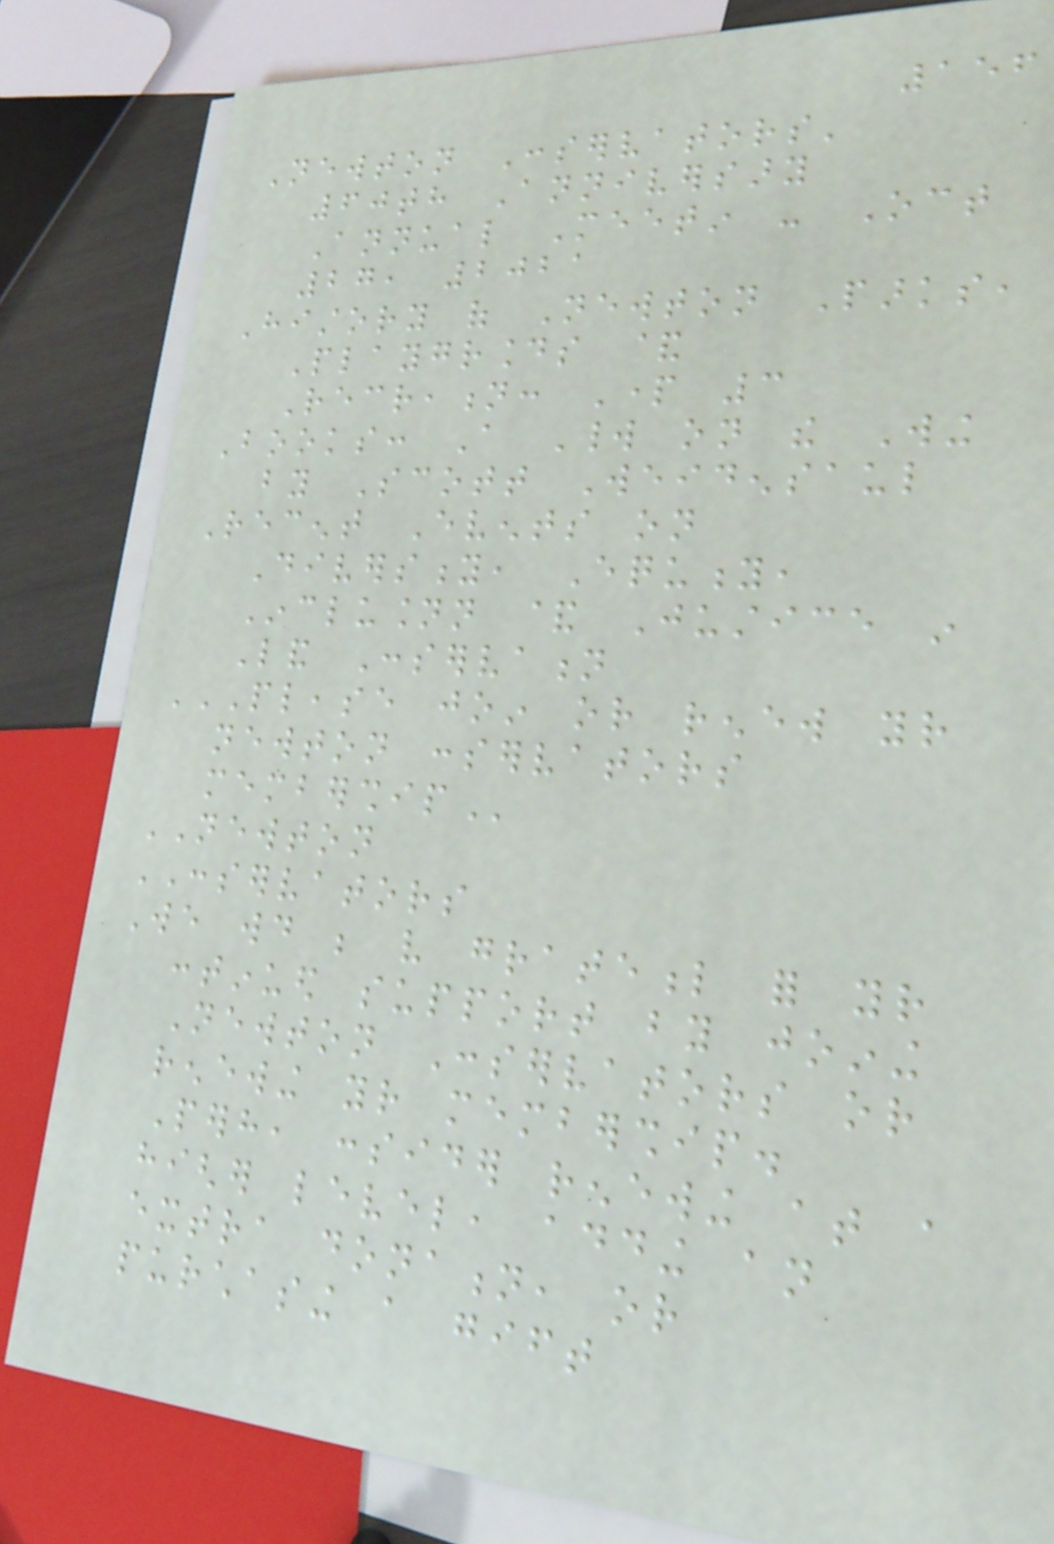156
Newton Conservators'
60th Anniversary
Annual Meetin - Oct
27, 2021
History of Newton Parks,
Playgrounds &
Recreation: Part 3
Books: A World on the Wing
by Scott Weidensaul
Recent Events on
Diversity, Equity,
Inclusionn & Justice in
Land Conservation
PLEASE JOIN OR RENEW YOUR
NEWTON CONSERVATORS
MEMBERSHIP
NEWTON
CONSERVATORS
We would be very grateful for your
continued support by joining
Newton Conservators or
renewing your membership.
Perhaps, consider renewing at a
higher level, adding an
extra donation, or
purchasing a gift
